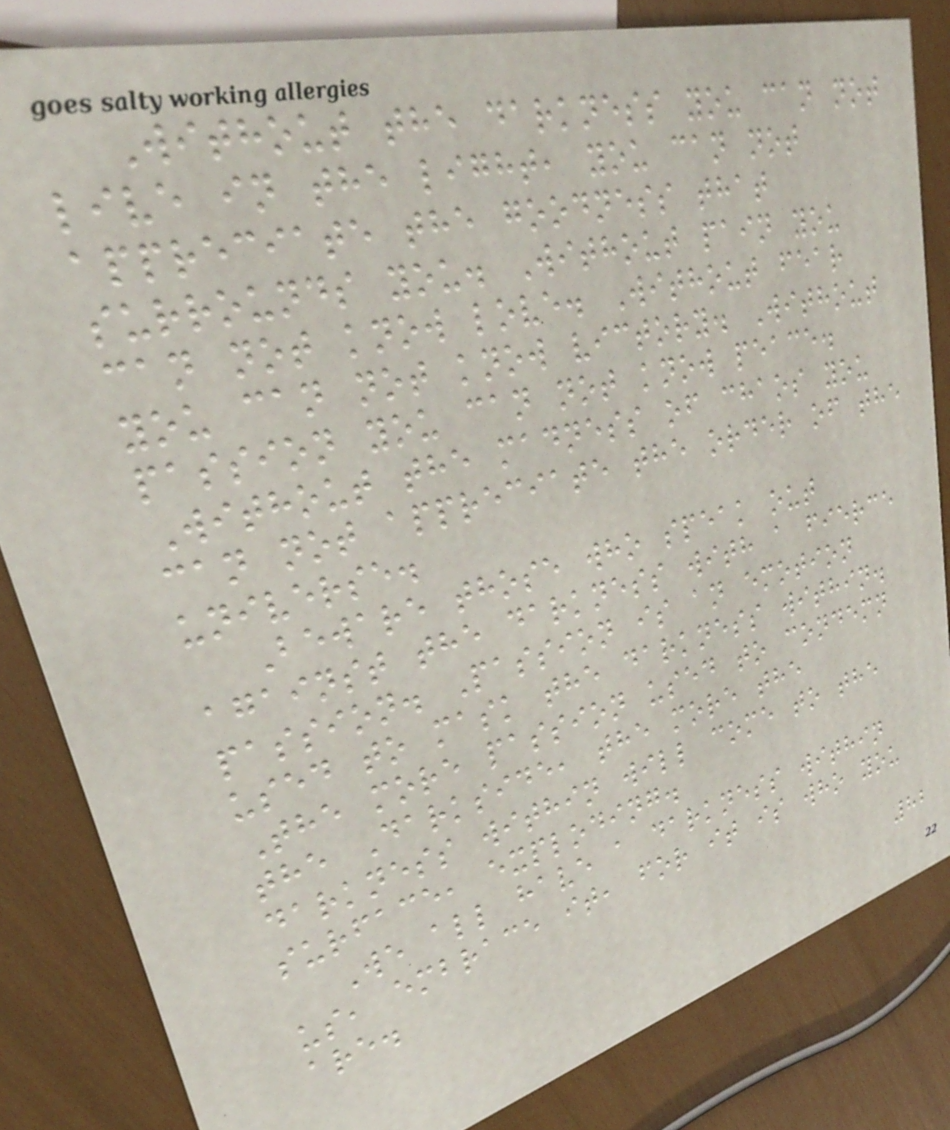Without the darkness you can not
live in the light, you can not
appreciate the goodness that
surrounds you. Without pain you
can not know love. Without fear
you can not know victory. Without
passion you can not know peace.
Without the madness of chaos you
can not appreciate the order of the
universe.
Beware those who speak out
against the darkness with a fierce
passion. Passion is an emotion
used to mask the darkness within.
The more passion used to condemn
the Darkside, the more the
darkness within will come to the
surface, exploding.
We all have a darkness within
us, embrace it, for it is who you
are.
82
